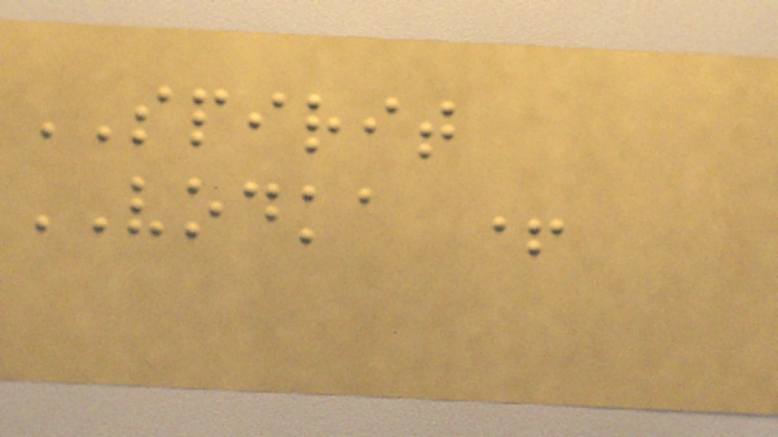SPIRIT
VODKA +
